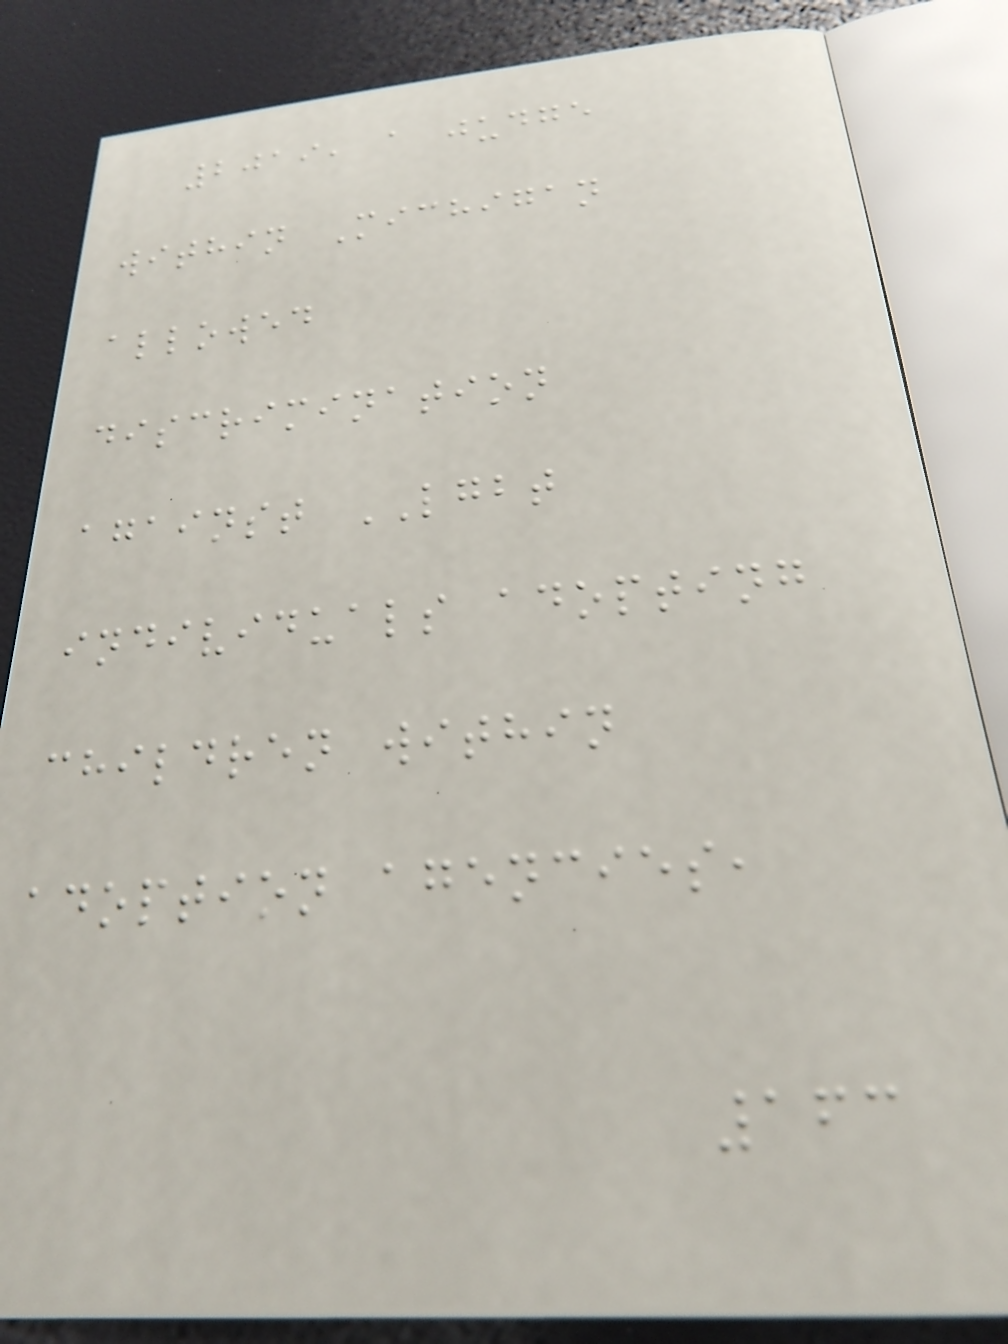2019, a judge
within Michigan
allowed
discrimination
against LGBT
individuals adopting
children within
adoption agencies,
163
